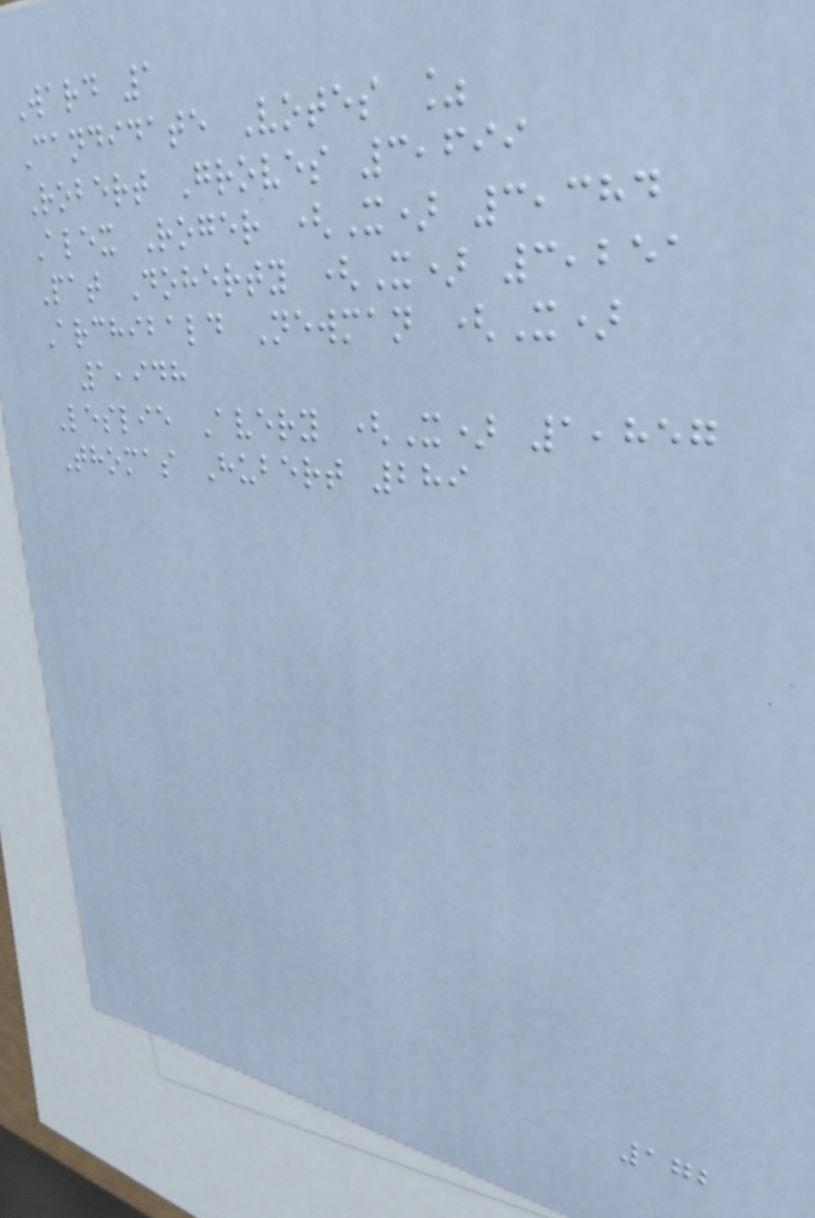Ward 1
Candidate Votes %
Robert Groves 3,699
Alex Roger (X) 3,384
Pat Doherty (X) 3,251
Archibald Newman (X)
1,948
Leslie Avery (X) 1,857
Thomas Hubert 289
172
